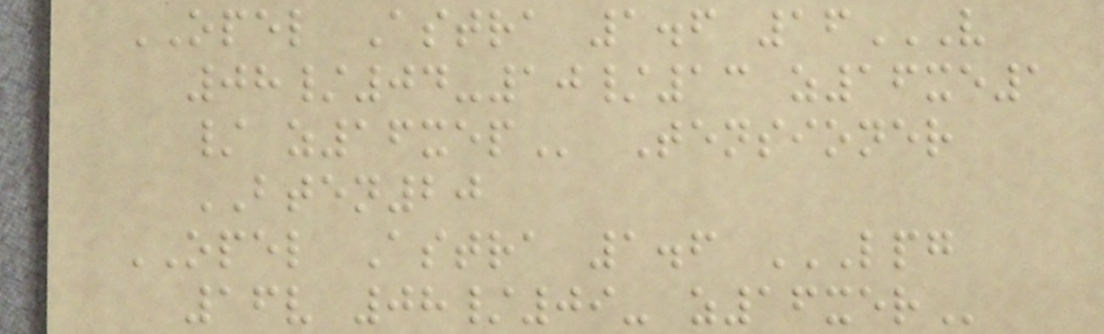OPEL Astra 1.6 16V
08/04-10/13 Z16XE1
/ Z16XEP Tensioner
BTEN20
OPEL Astra 1.6 LPG
16V 08/09- Z16XER
